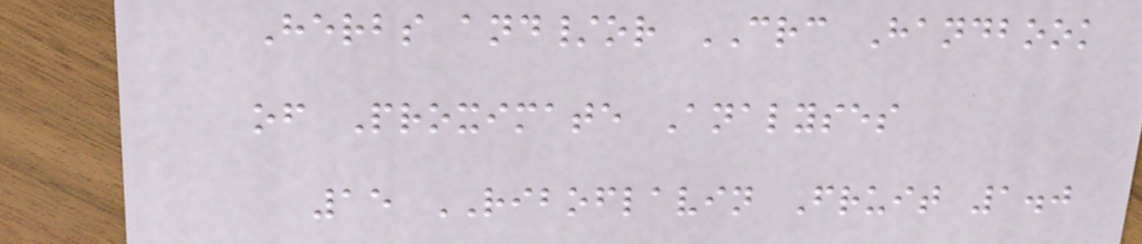Herbs and/or CRC Handbook
of Proximate Analyses
15 RIBOFLAVIN Fruit 1.0
